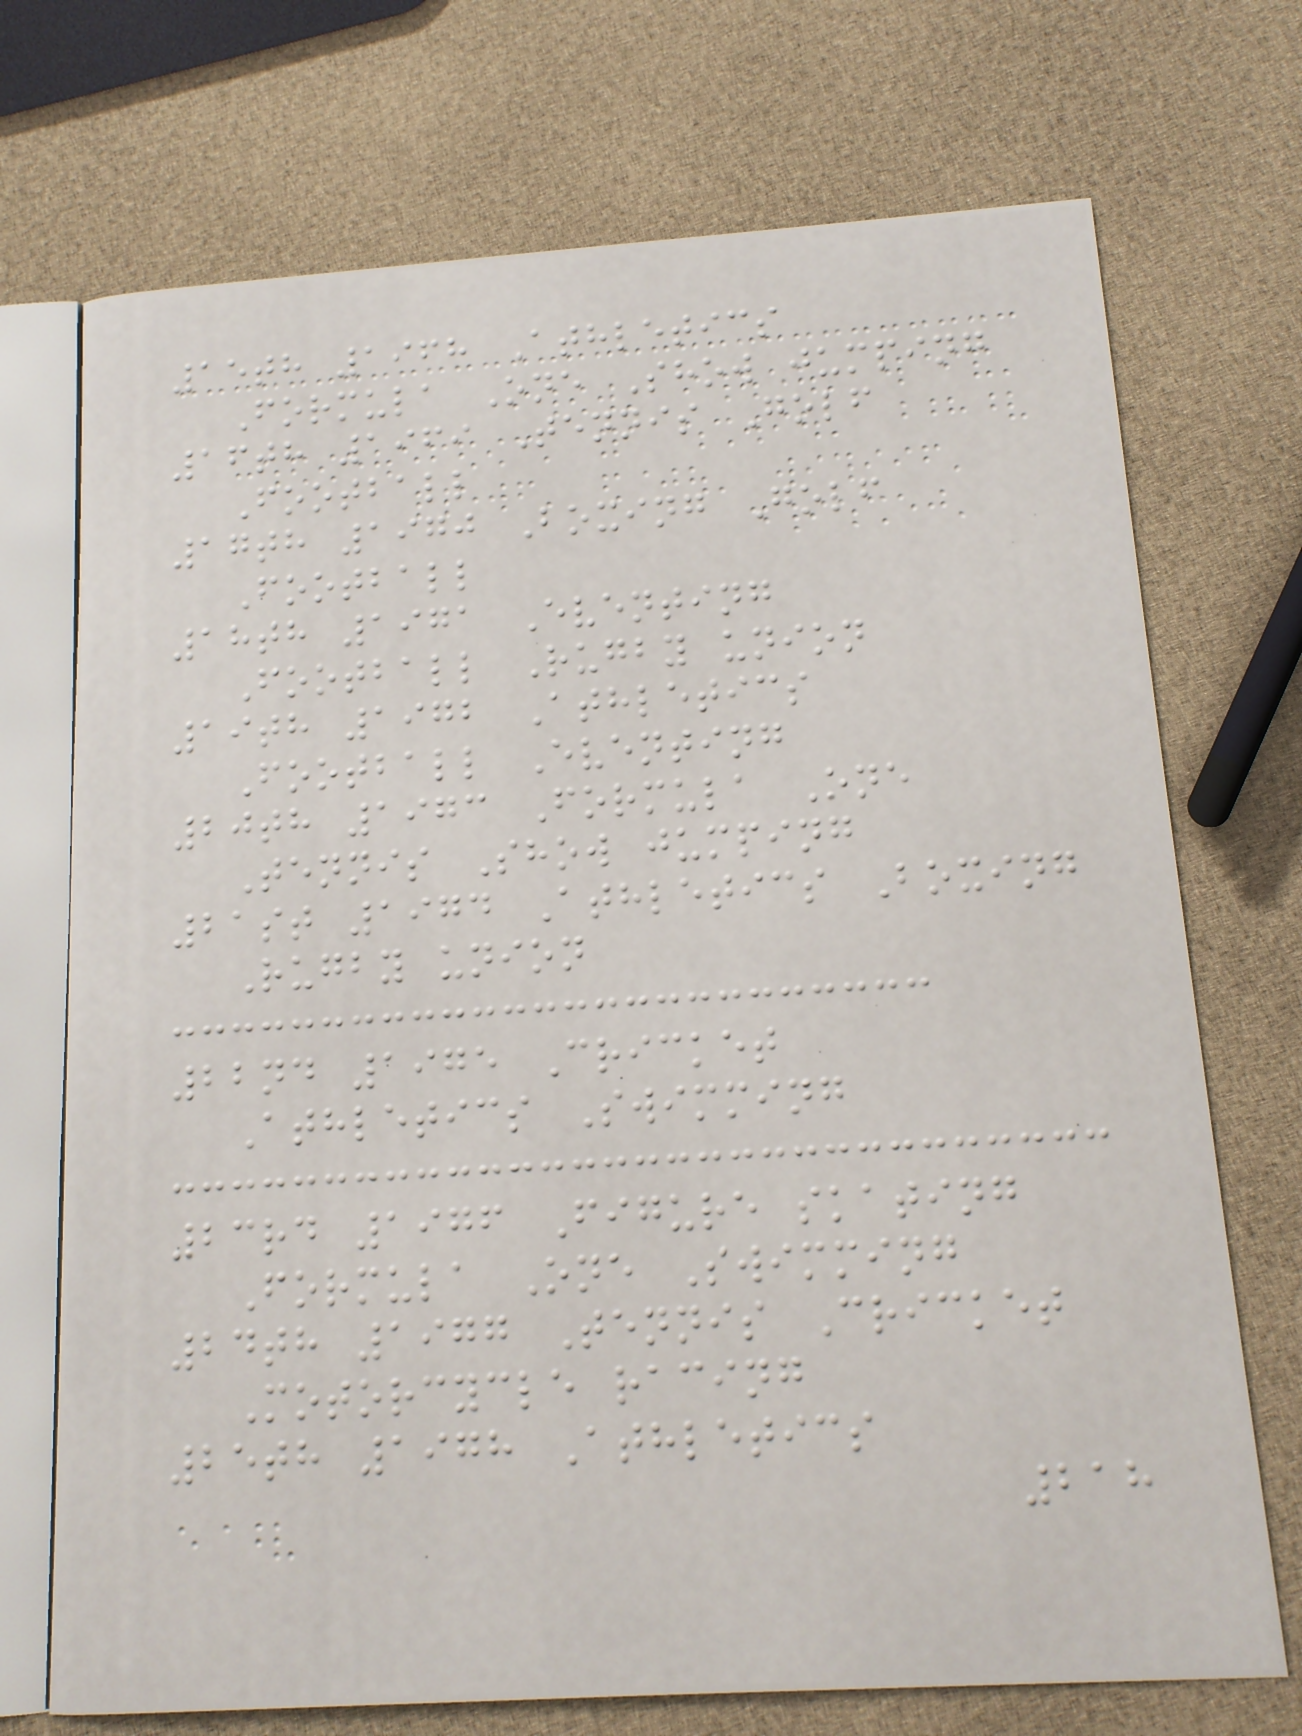15th 1968 Athletics
Formula One Show jumping
16th 1969 Tennis Golf
Football
17th 1970 Boxing Golf
Football
18th 1971 Eventing
Football Rugby union
19th 1972 Athletics
Football Eventing
20th 1973 Formula One
Tennis Show jumping
21st 1974 Athletics Boxing
Rugby union
22nd 1975 Cricket
Athletics Swimming
23rd 1976 Figure skating
Formula One Swimming
24th 1977 Tennis Cricket
Motorcycle racing
25th 1978 Athletics
218
